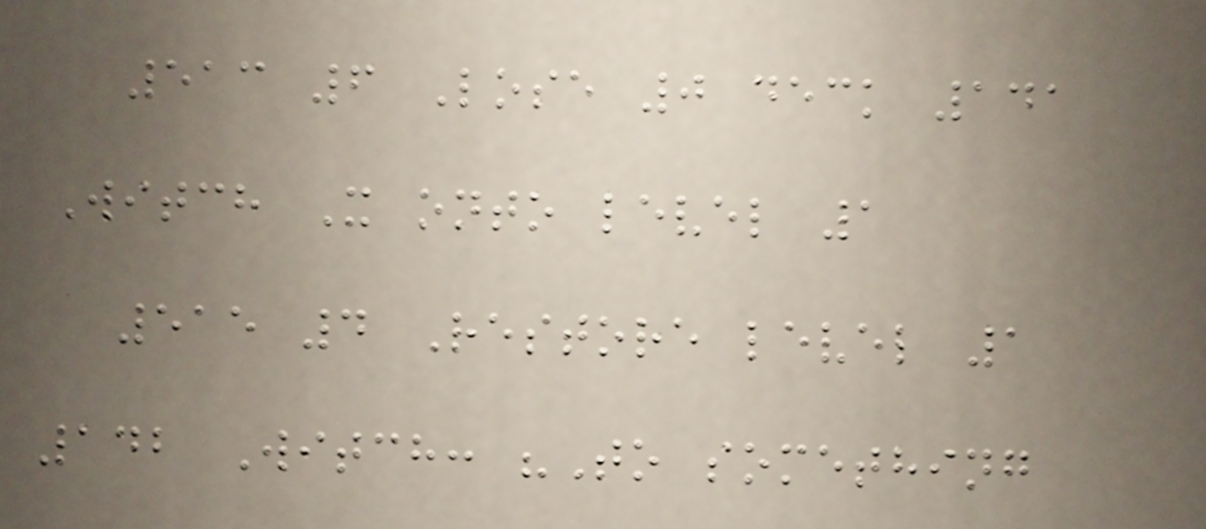513 6 Lose 0 deck 141
Witch X onto level 1
515 4 Restore level 1
142 Witch: "To something
